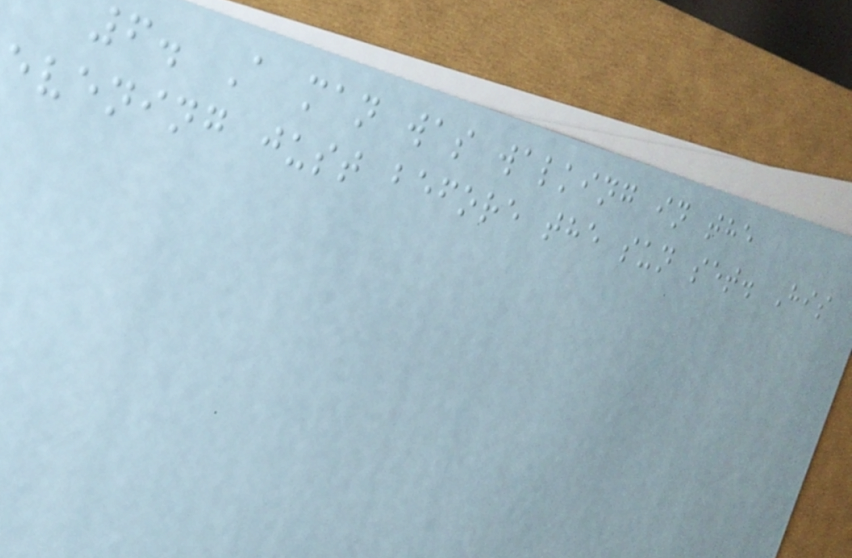6. A man was walking in the
evening just before the sun set. His
